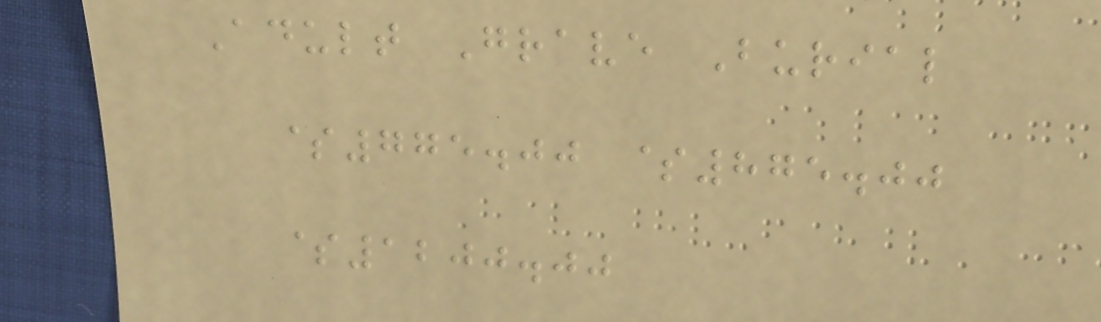Adult Grave Burial
$775.00 $875.00
$1200.00
